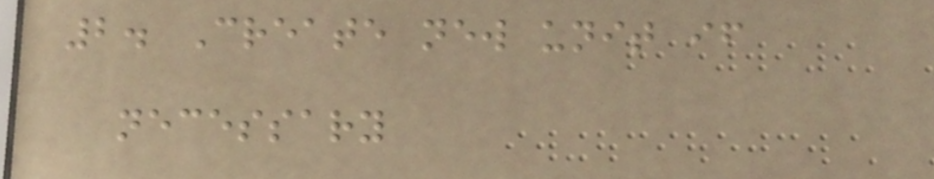2. Create new unit if
necessary
